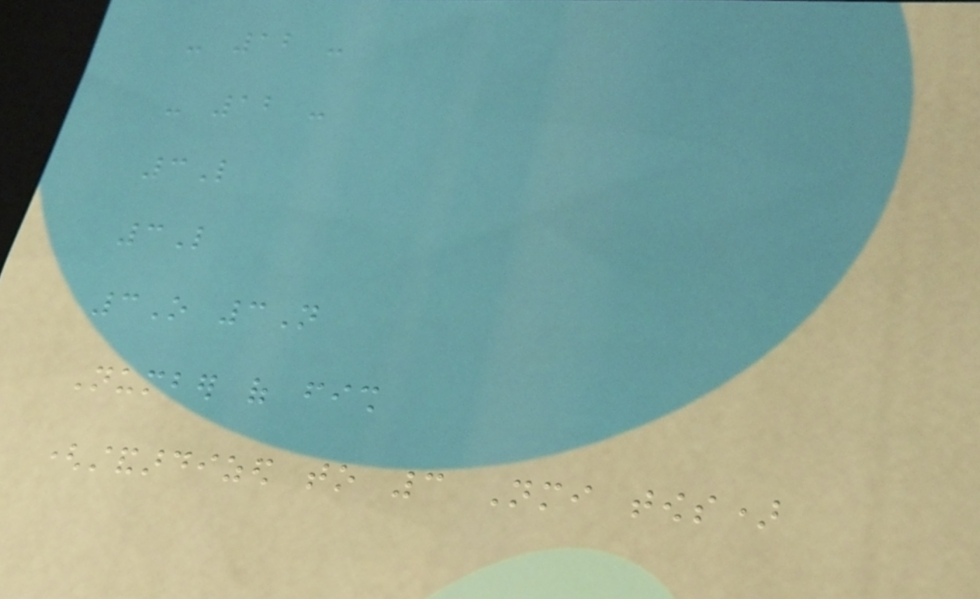- 12 -
- 12 -
3L
3L
3O 3N
Number of fish
(standardized to 3 Nmi tows)
